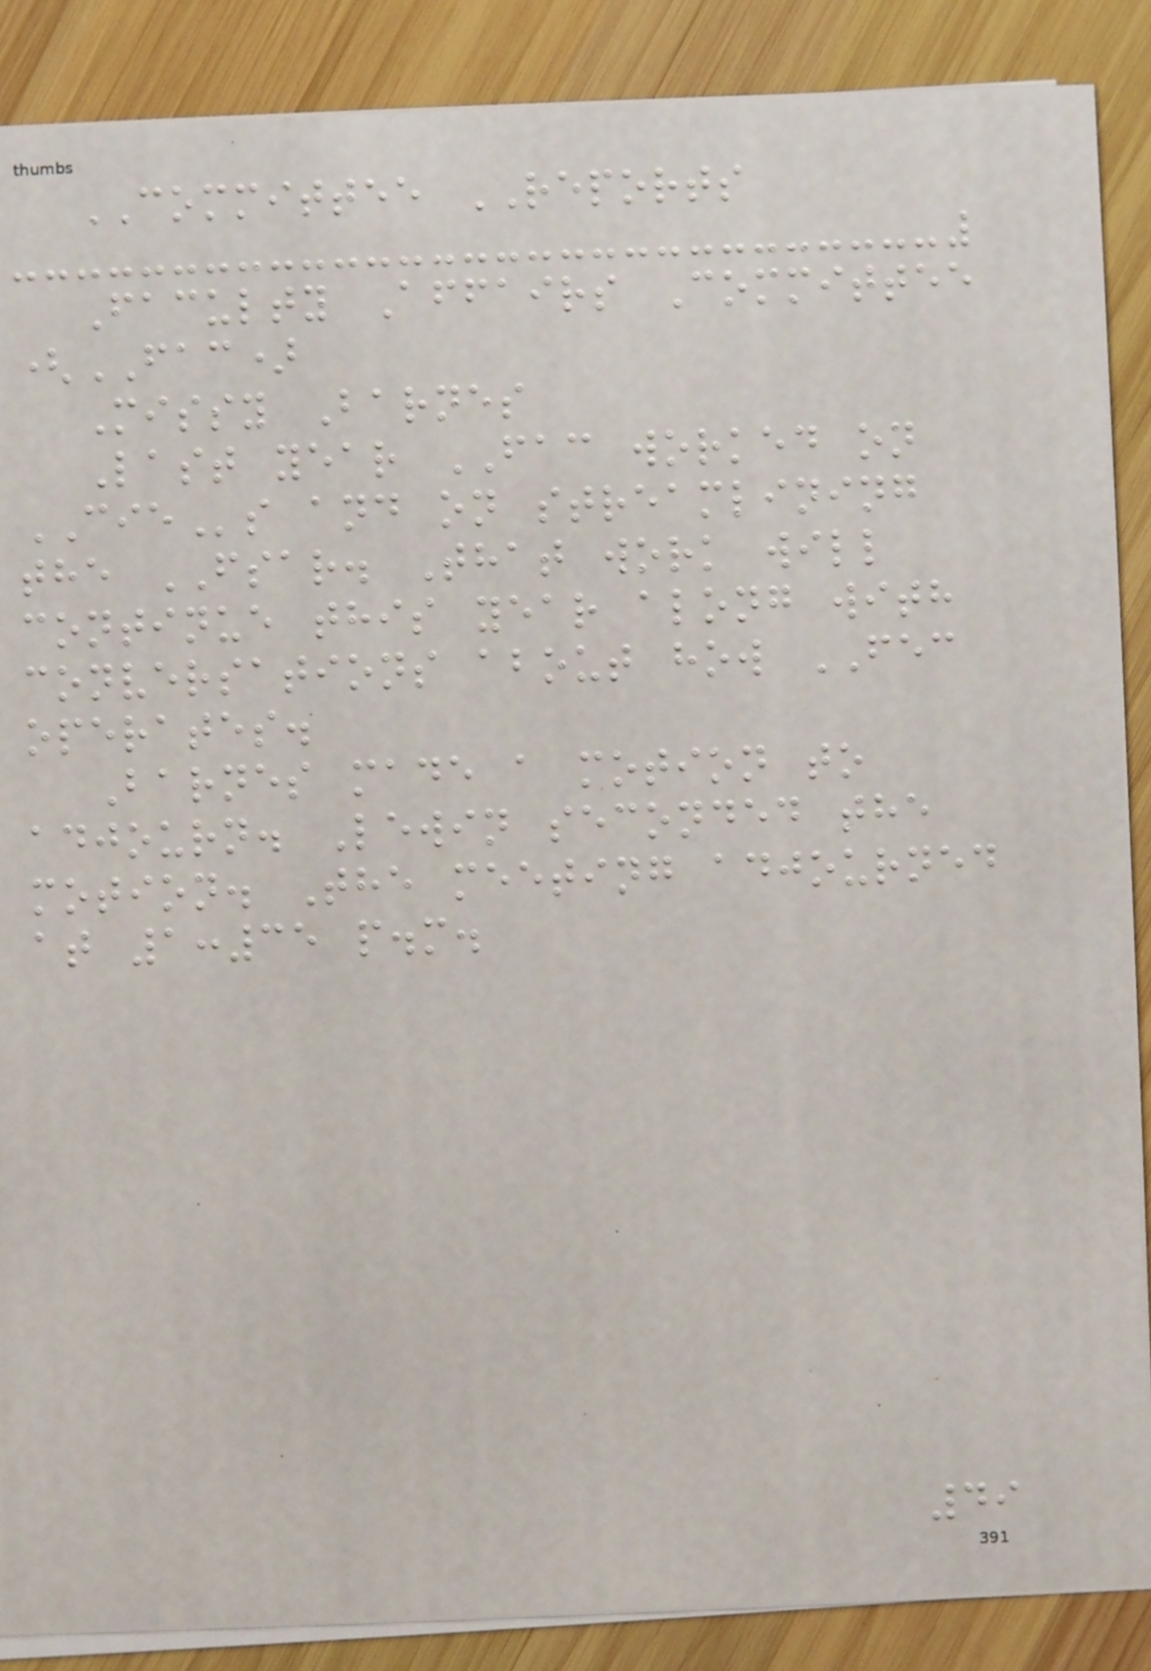COMMITTEE REPORTS
Faculty Affairs Committee
(FAC)
Missy Barnes
Last year FAC worked on
CIEs and on streamlining
the FSAR. That work will
continue this year along with
conversations about how FEC
operates.
Barnes made a motion to
adjourn. Lewin seconded the
motion. The meeting adjourned
at 1:35 p.m.
49
